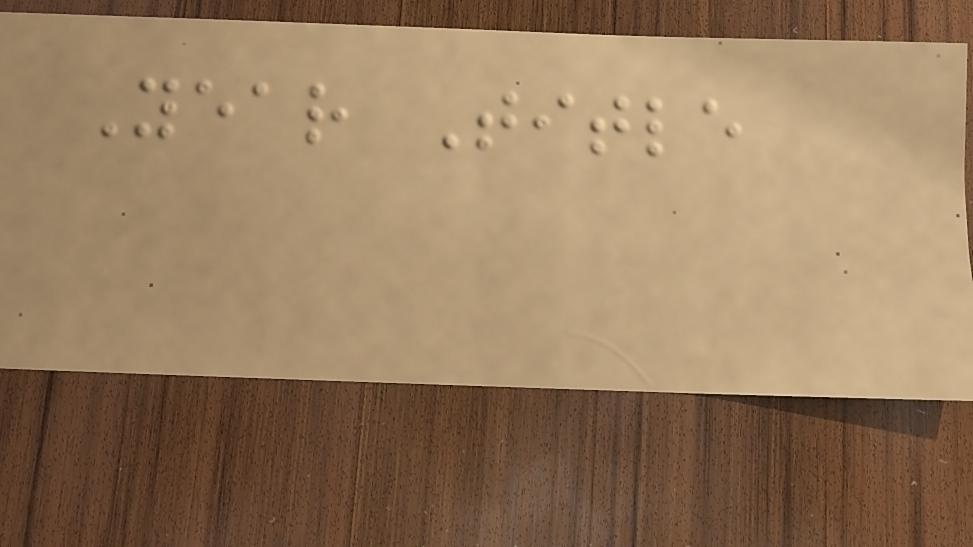Year Title
